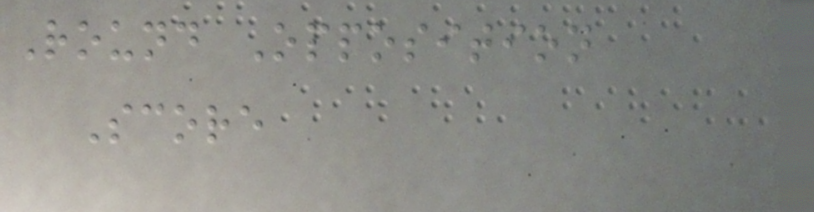Round Opposition
Score
